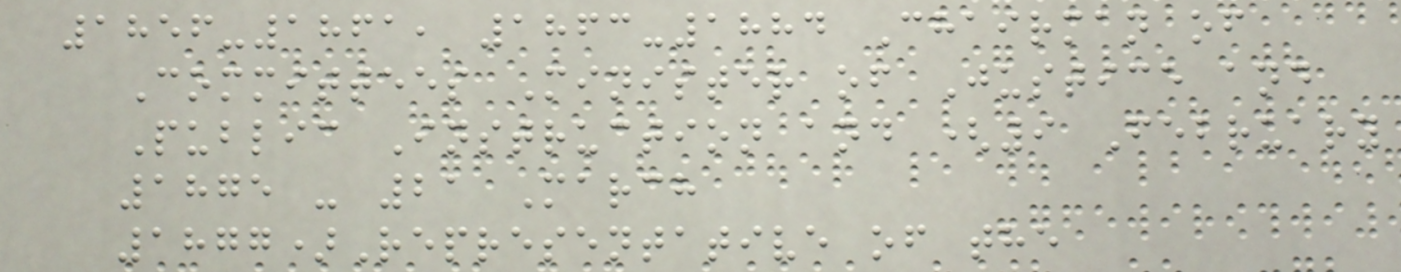1856-1861, 1863-1884 Chairman of
Committees Minister of Justice and
Public Instruction and (9 February
1875 - 21 March
1877)Representative of the
